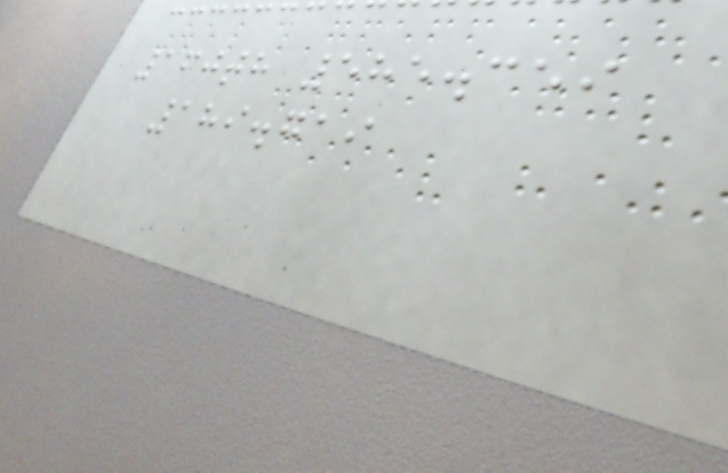160th 585.359
189.719
